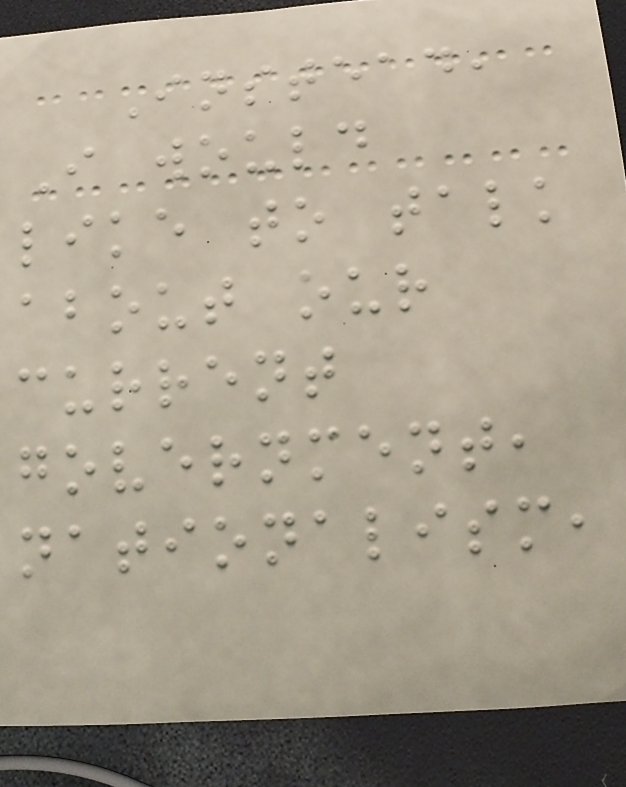Instead,
I would
like to talk
about our
current
government,
nationalism,
